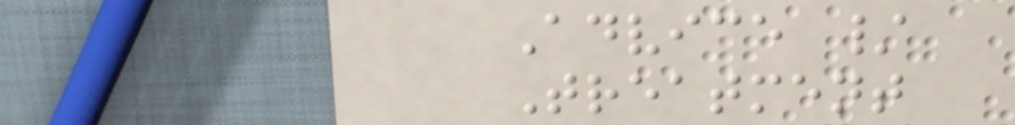Advice /
Treatment
